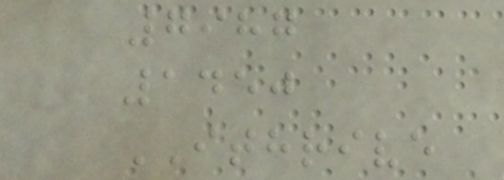7987
1450
ITHRIVE
